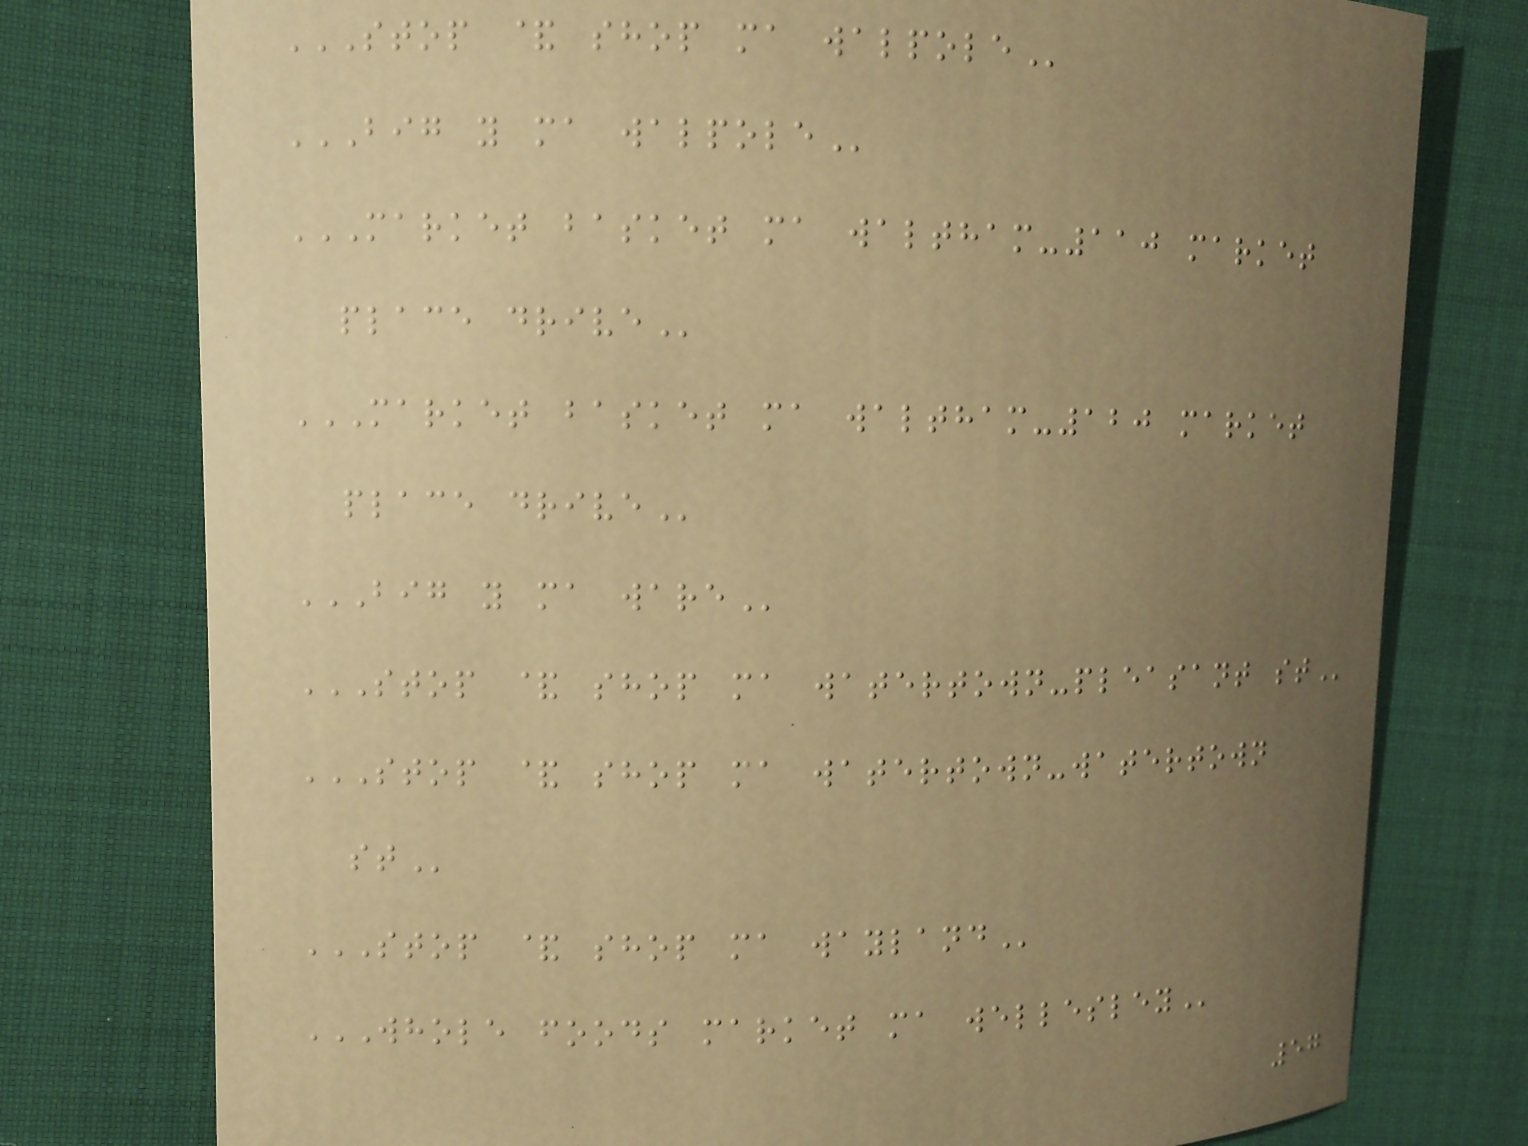STOP & SHOP MA WALPOLE
BIG Y MA WALPOLE
MARKET BASKET MA WALTHAM-110 MARKET
PLACE DRIVE
MARKET BASKET MA WALTHAM-120 MARKET
PLACE DRIVE
BIG Y MA WARE
STOP & SHOP MA WATERTOWN-PLEASANT ST
STOP & SHOP MA WATERTOWN-WATERTOWN
ST
STOP & SHOP MA WAYLAND
WHOLE FOODS MARKET MA WELLESLEY
57
